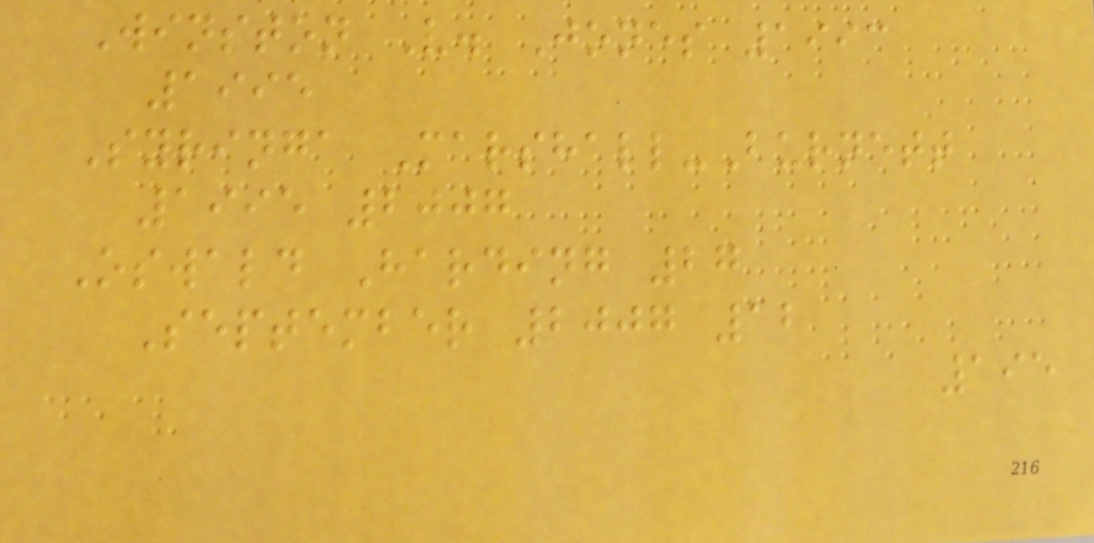Winston V. Jones 1993
1995
Syringa Marshall-Burnett
1995 2007
Oswald Harding 27
September 2007 12
195
